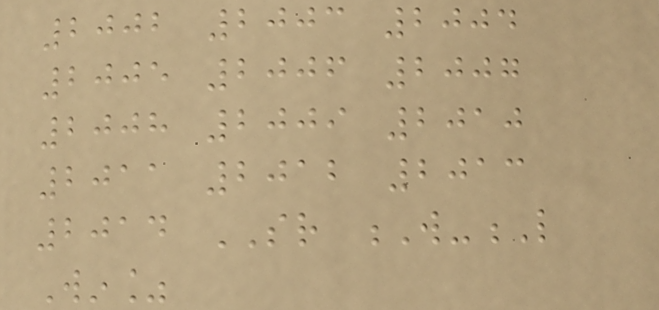2002 2003 2004
2005 2006 2007
2008 2009 2010
2011 2012 2013
2014 SR W-L
Win%
